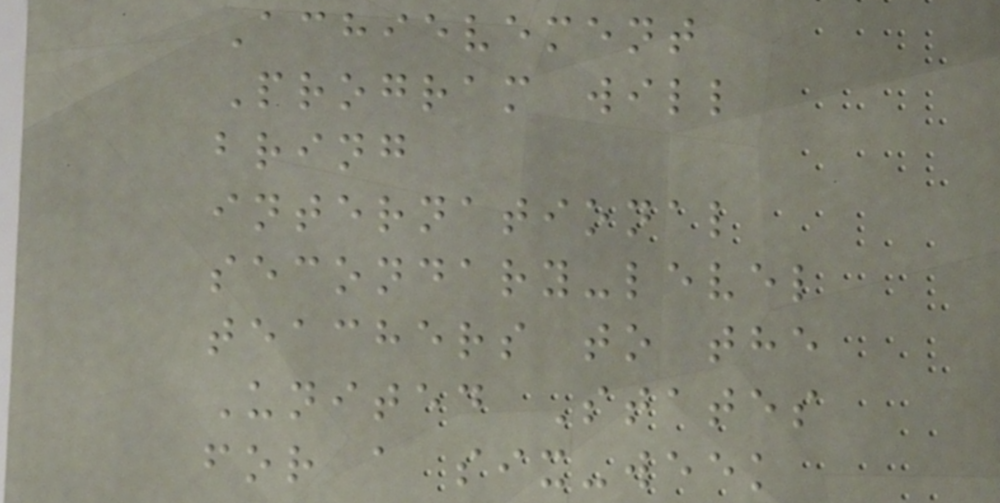Achievement
Program will
bring
international
secondary-level
teachers to the
United States
for a six-week
